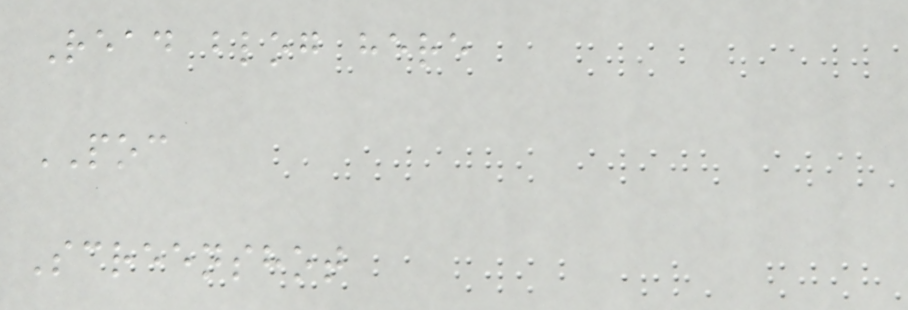Read blog here
POC
Screenshot
